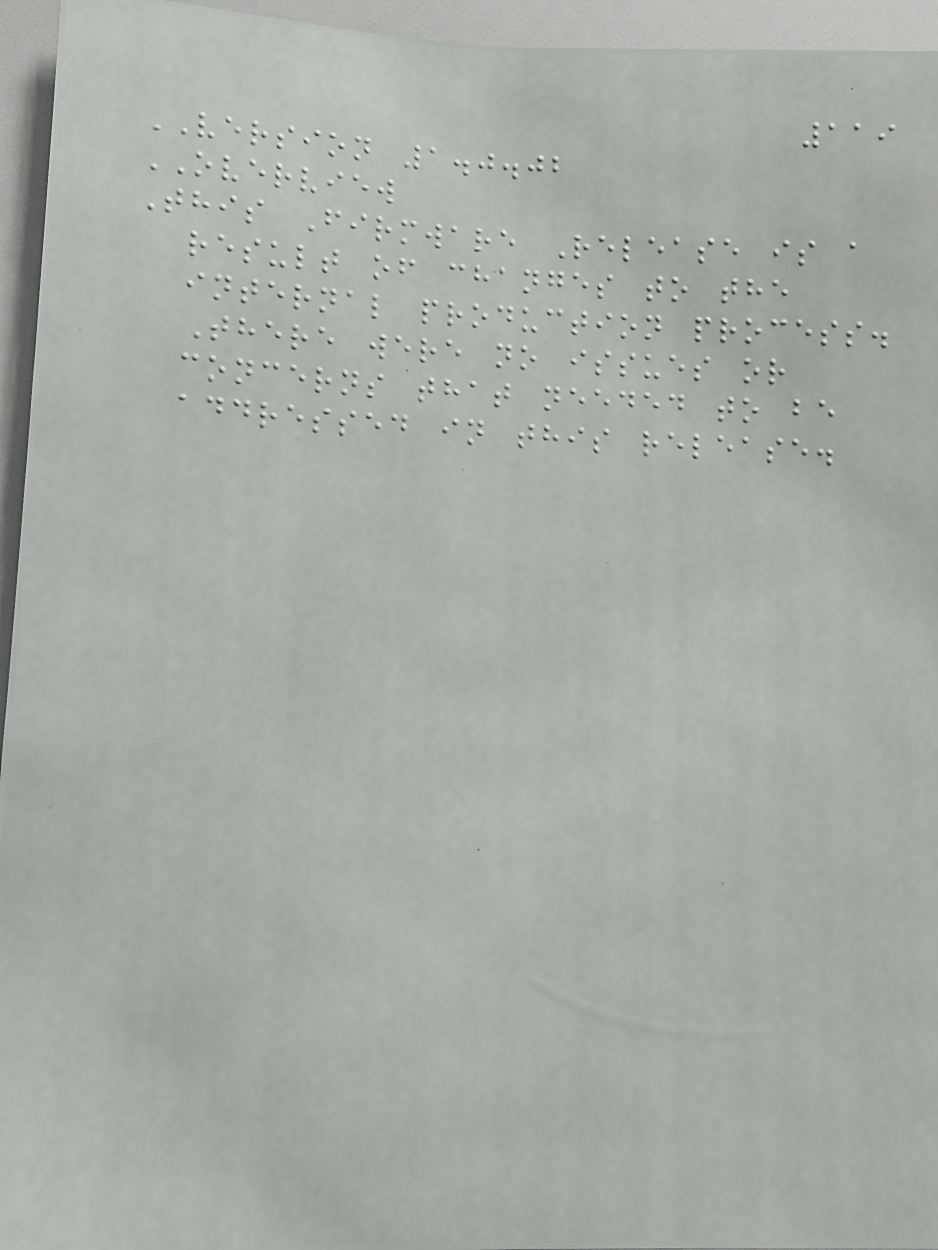119
VERSION 1.0.02
OVERVIEW
This Firmware Release is a
result of changes to the
internal production process.
There were no issues or
concerns that needed to be
addressed in this release.
